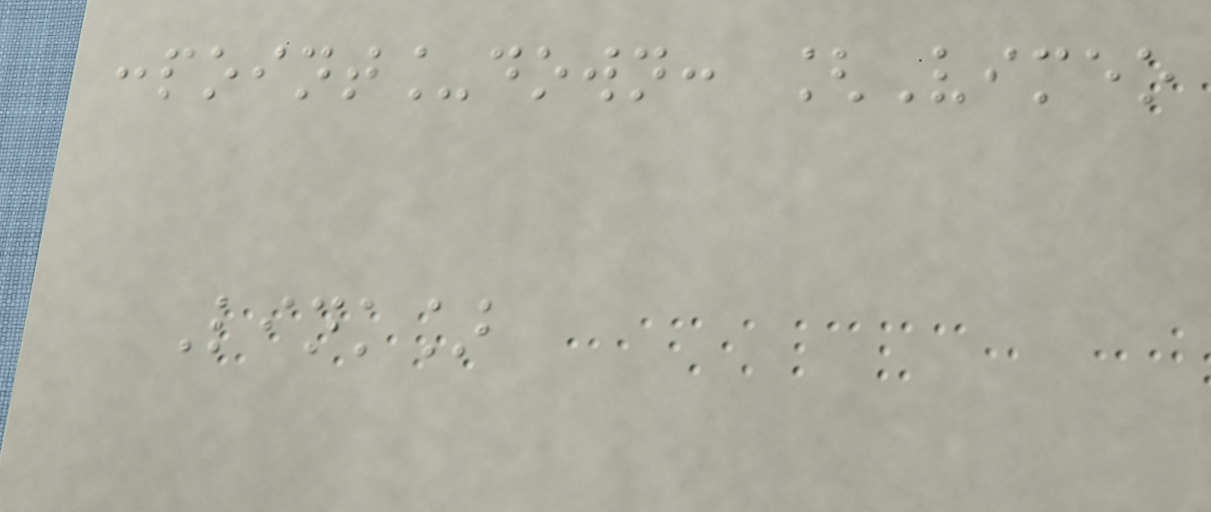:point_down: [Vimeo
Link]
